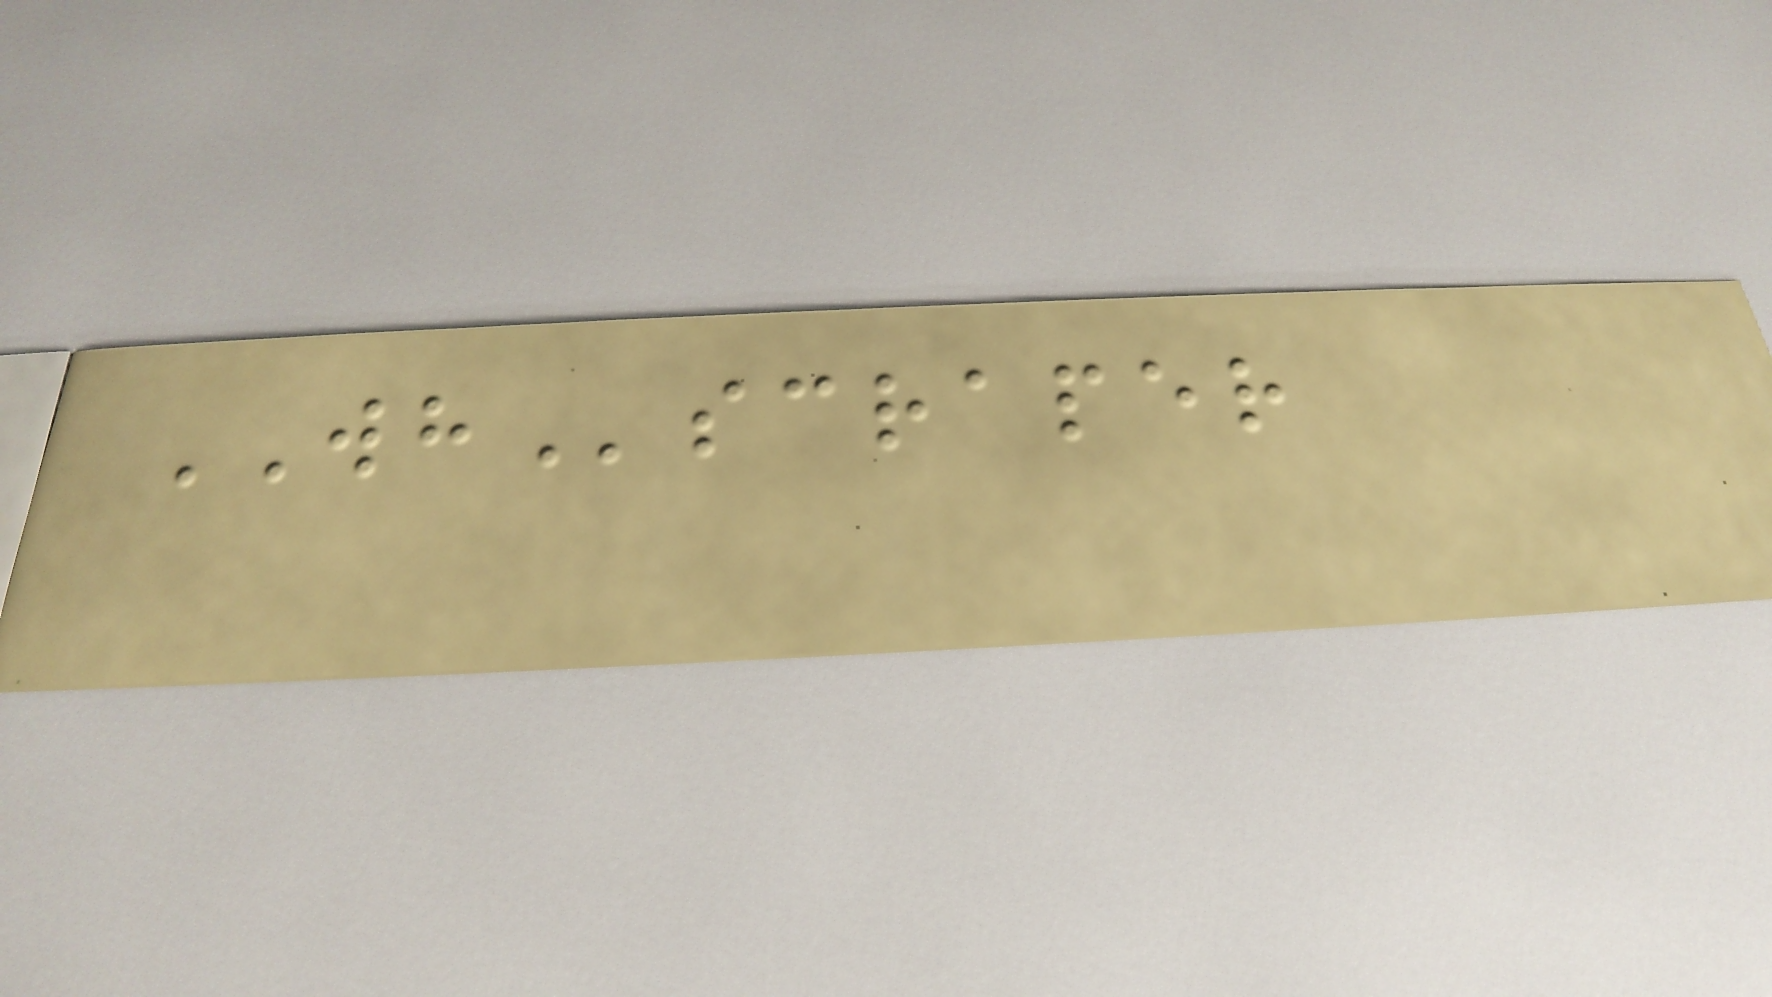WHscraper
